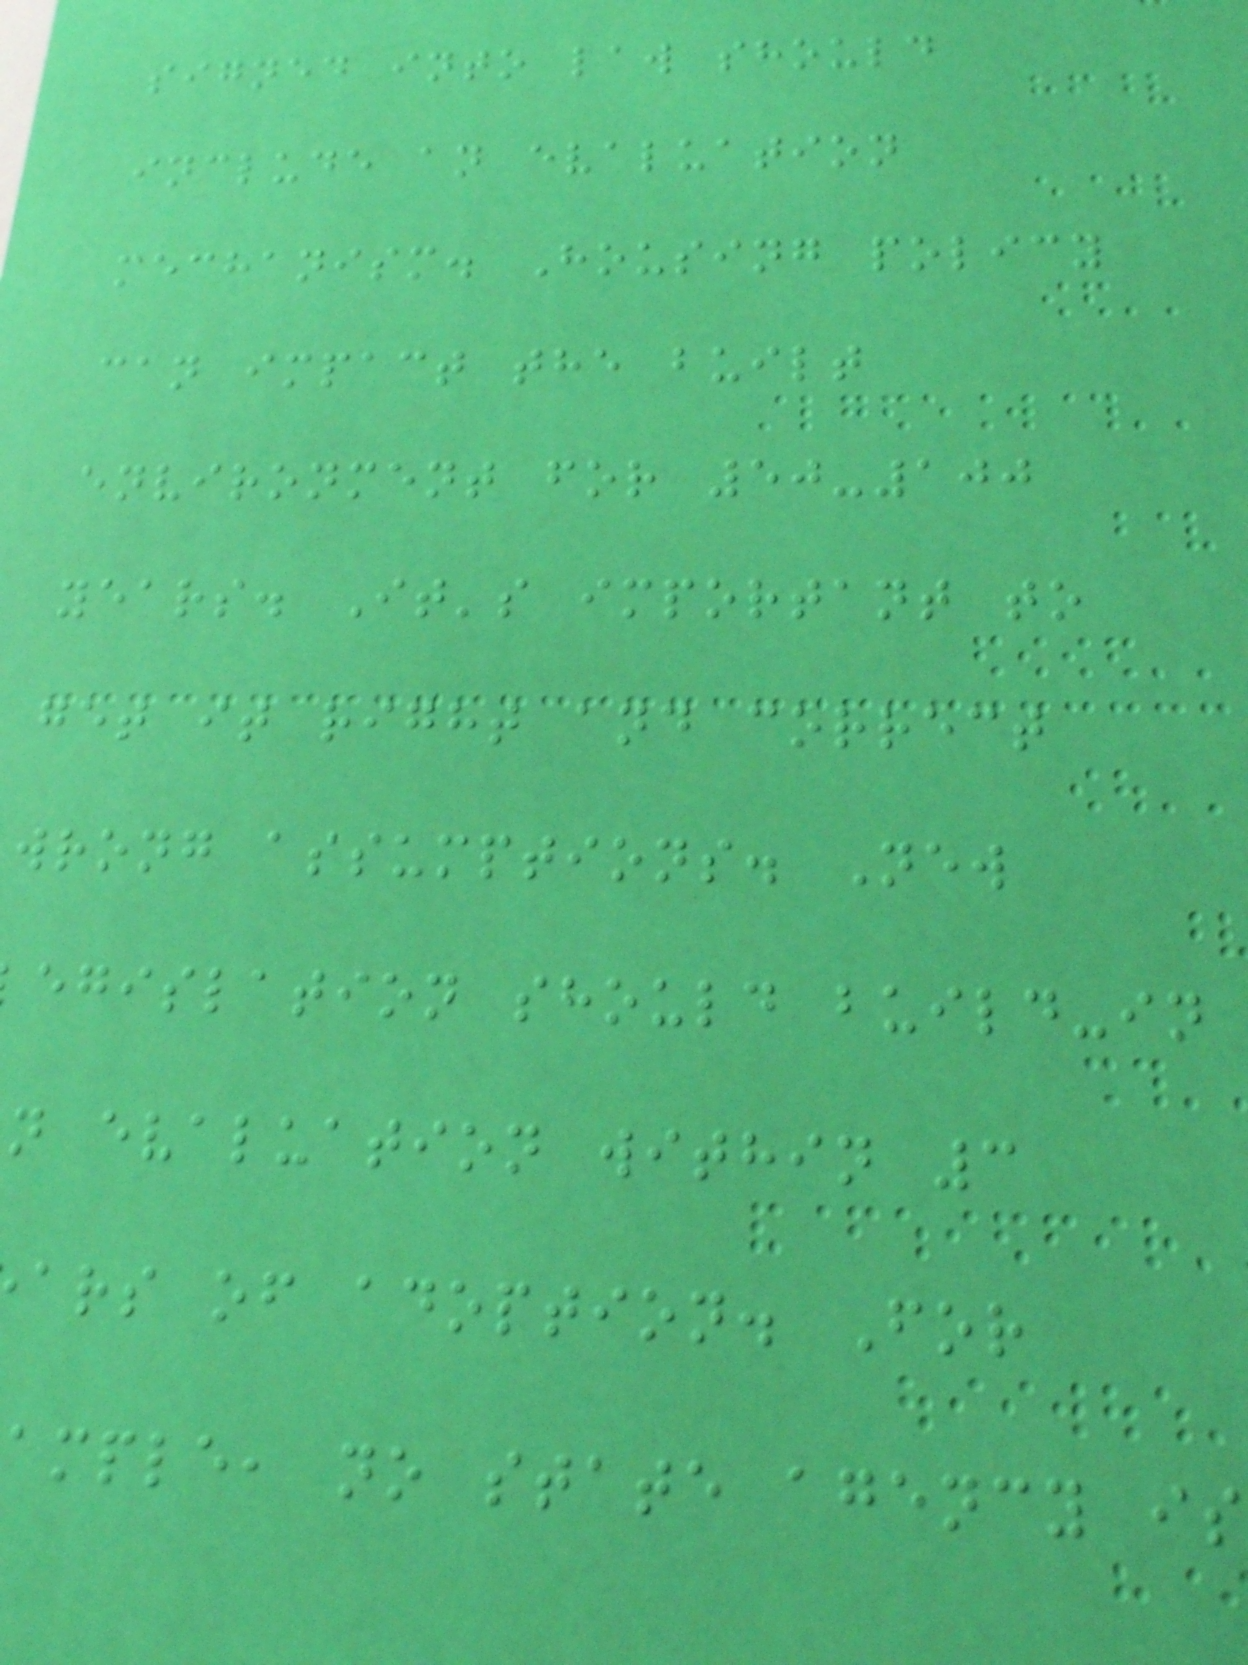signed into law should
include an evaluation
mechanism. Housing policy
can impact the built
environment for 50-100
years. It's important to
get it right and correct
wrong assumptions. New
egislation should build-in
n evaluation within 3
ars of adoption. For
ample, no state agency is
